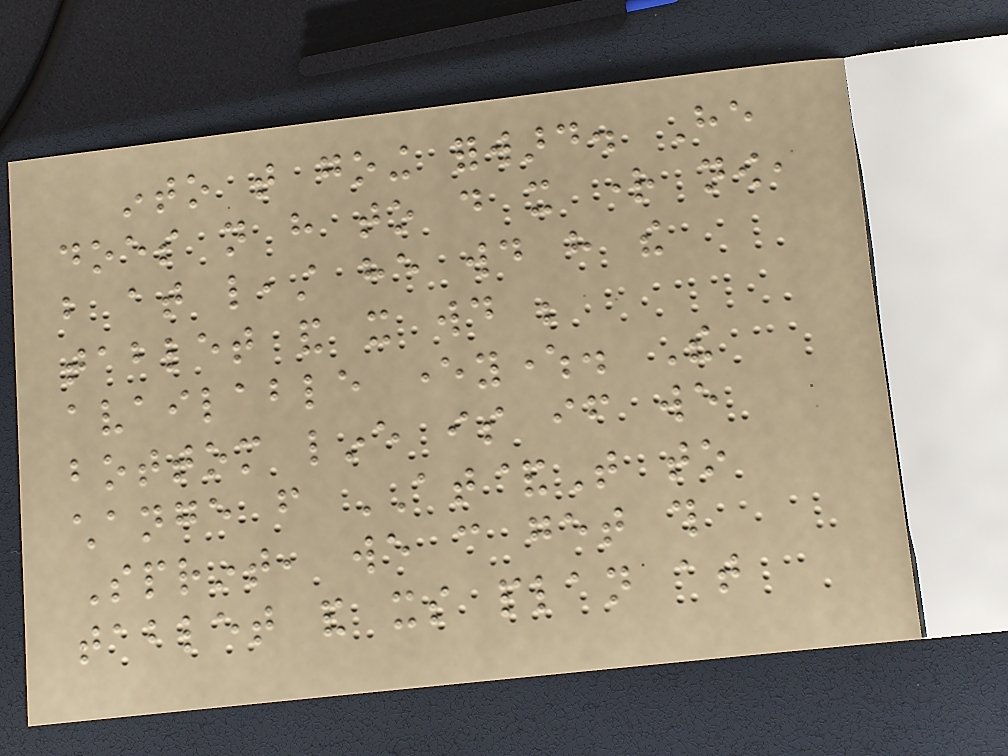into that going forward. He
does not have to do it right now,
but at least he would have the
tablet and it would be
available everywhere. The
bottom line is if we
change from AT&T to
Sprint, we can get this
tablet and its plan at
